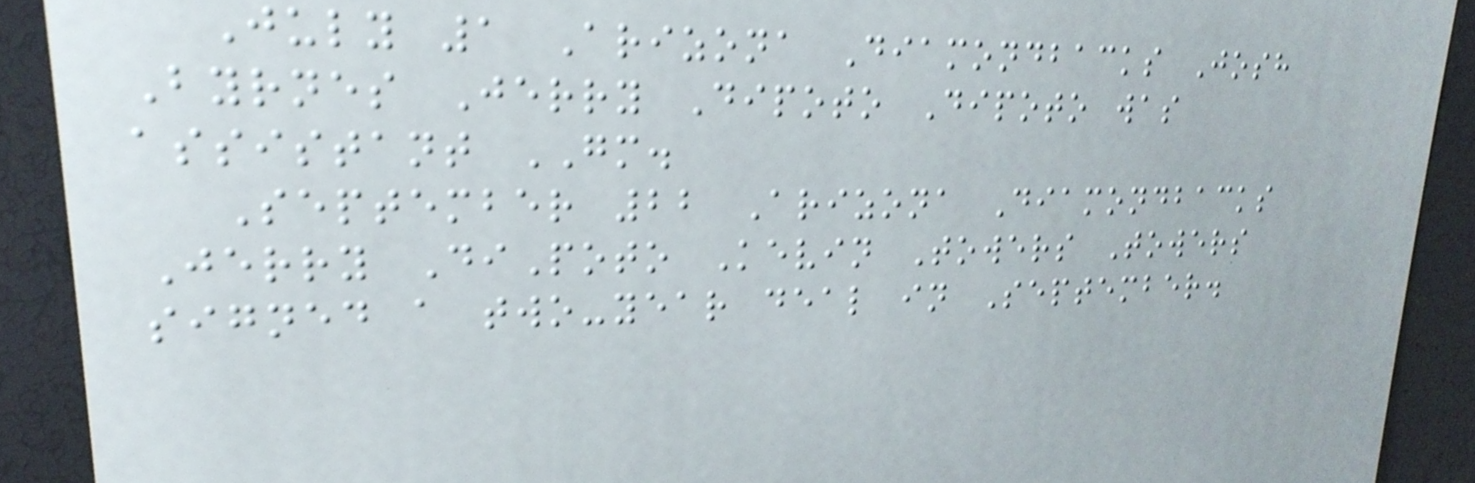July 1 Arizona Diamondbacks Josh
Byrnes Jerry Dipoto Dipoto was
assistant GM.
September 22 Arizona Diamondbacks
Jerry DiPoto Kevin Towers Towers
signed a two-year deal in September.
